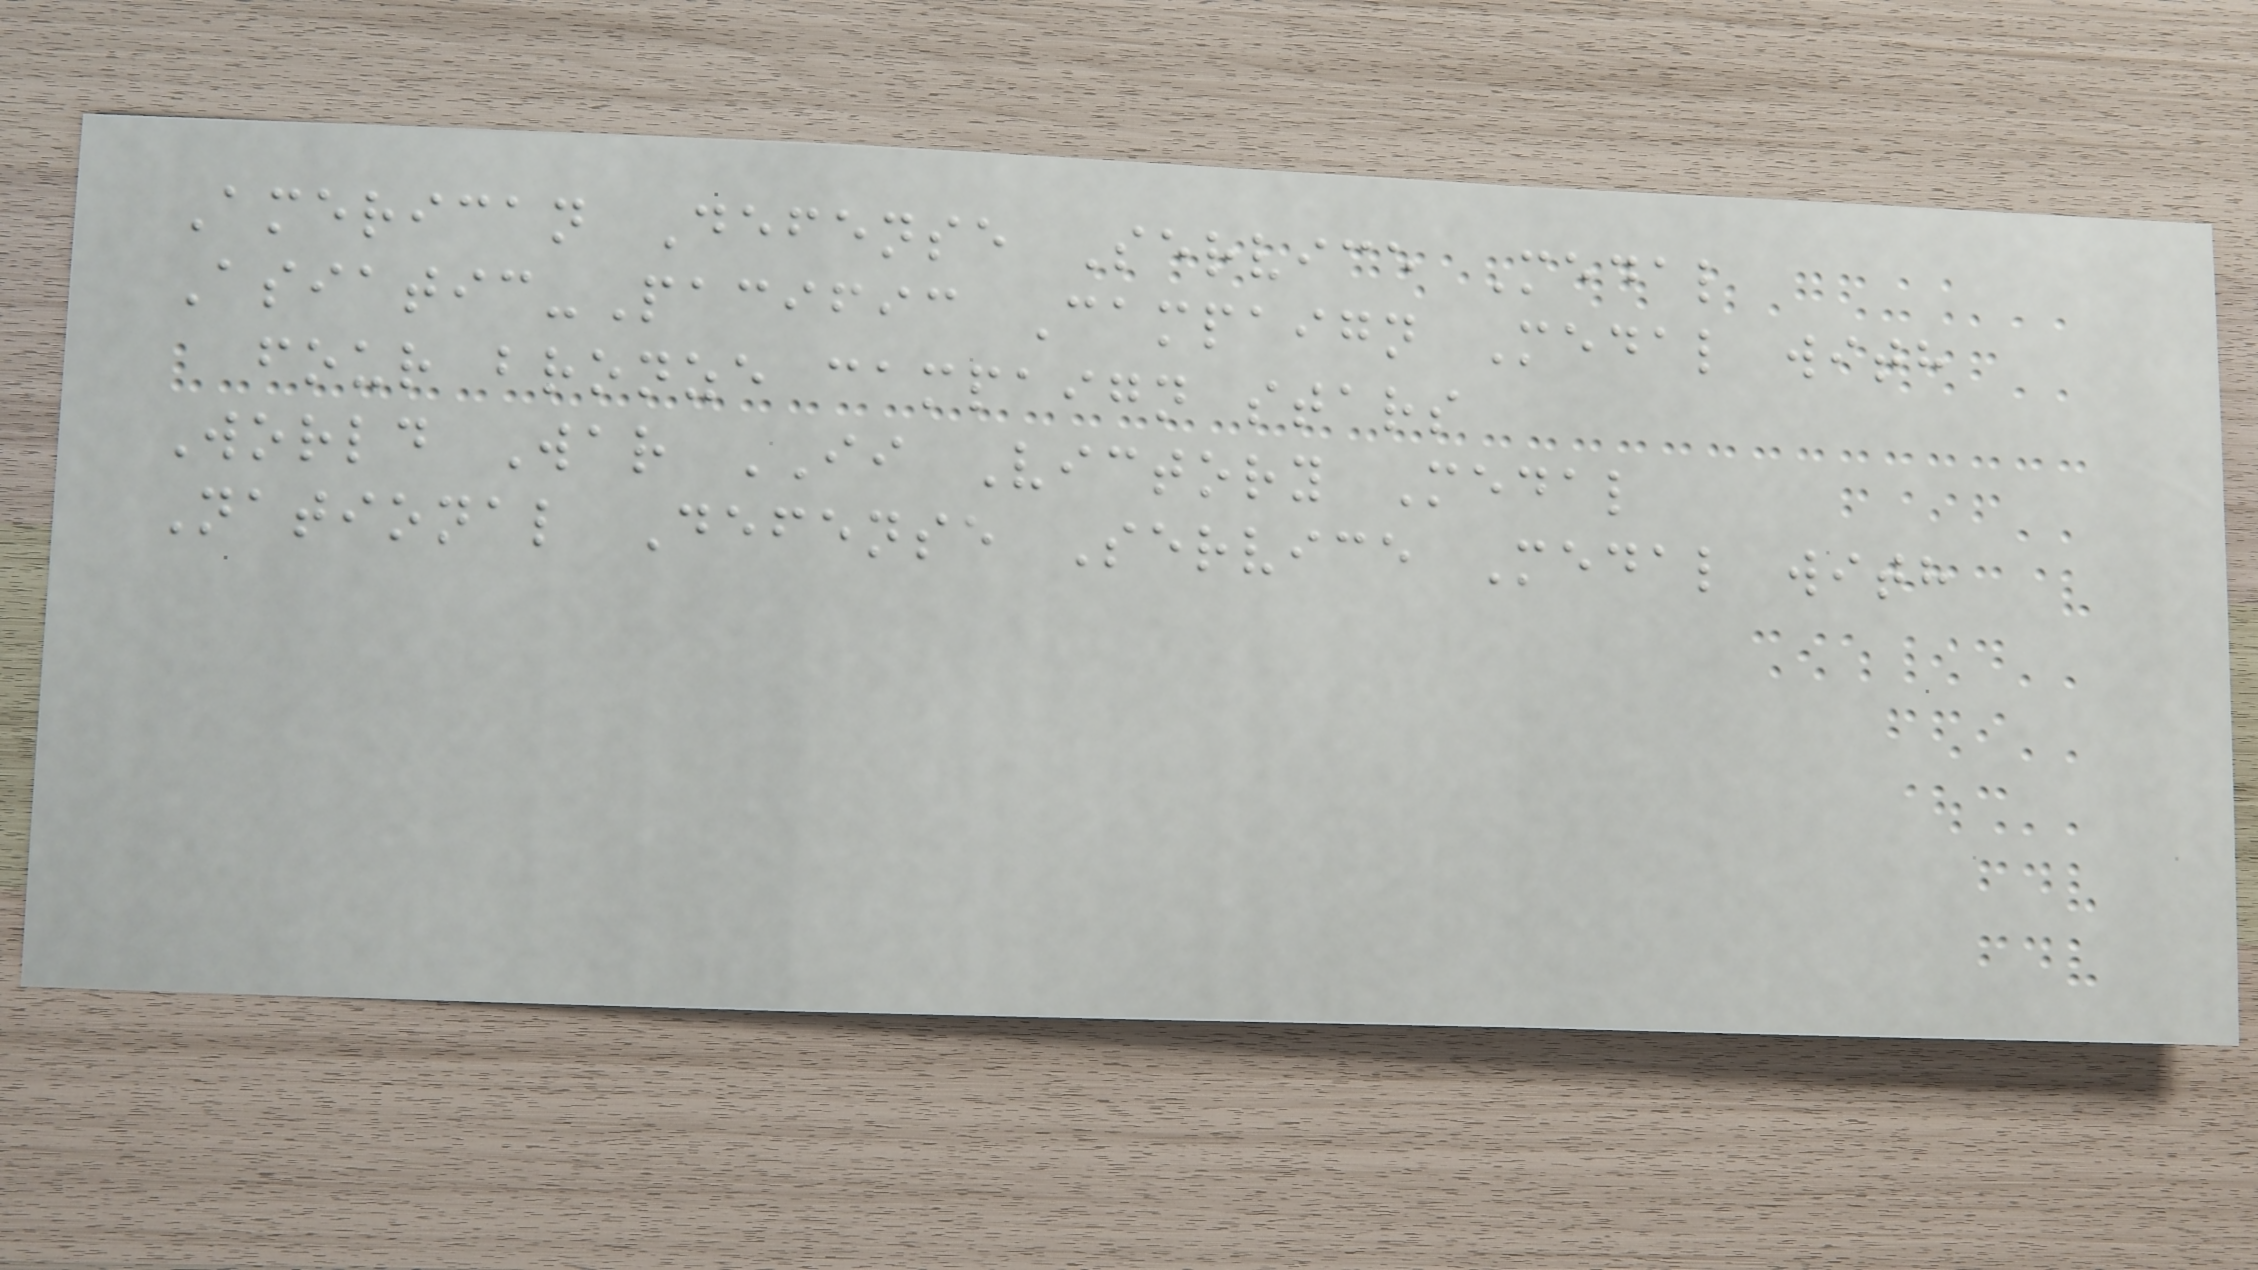American Defense Service Medal
Asiatic-Pacific Campaign Medal with
four bronze campaign stars
World War II Victory Medal
National Defense Service Medal with
